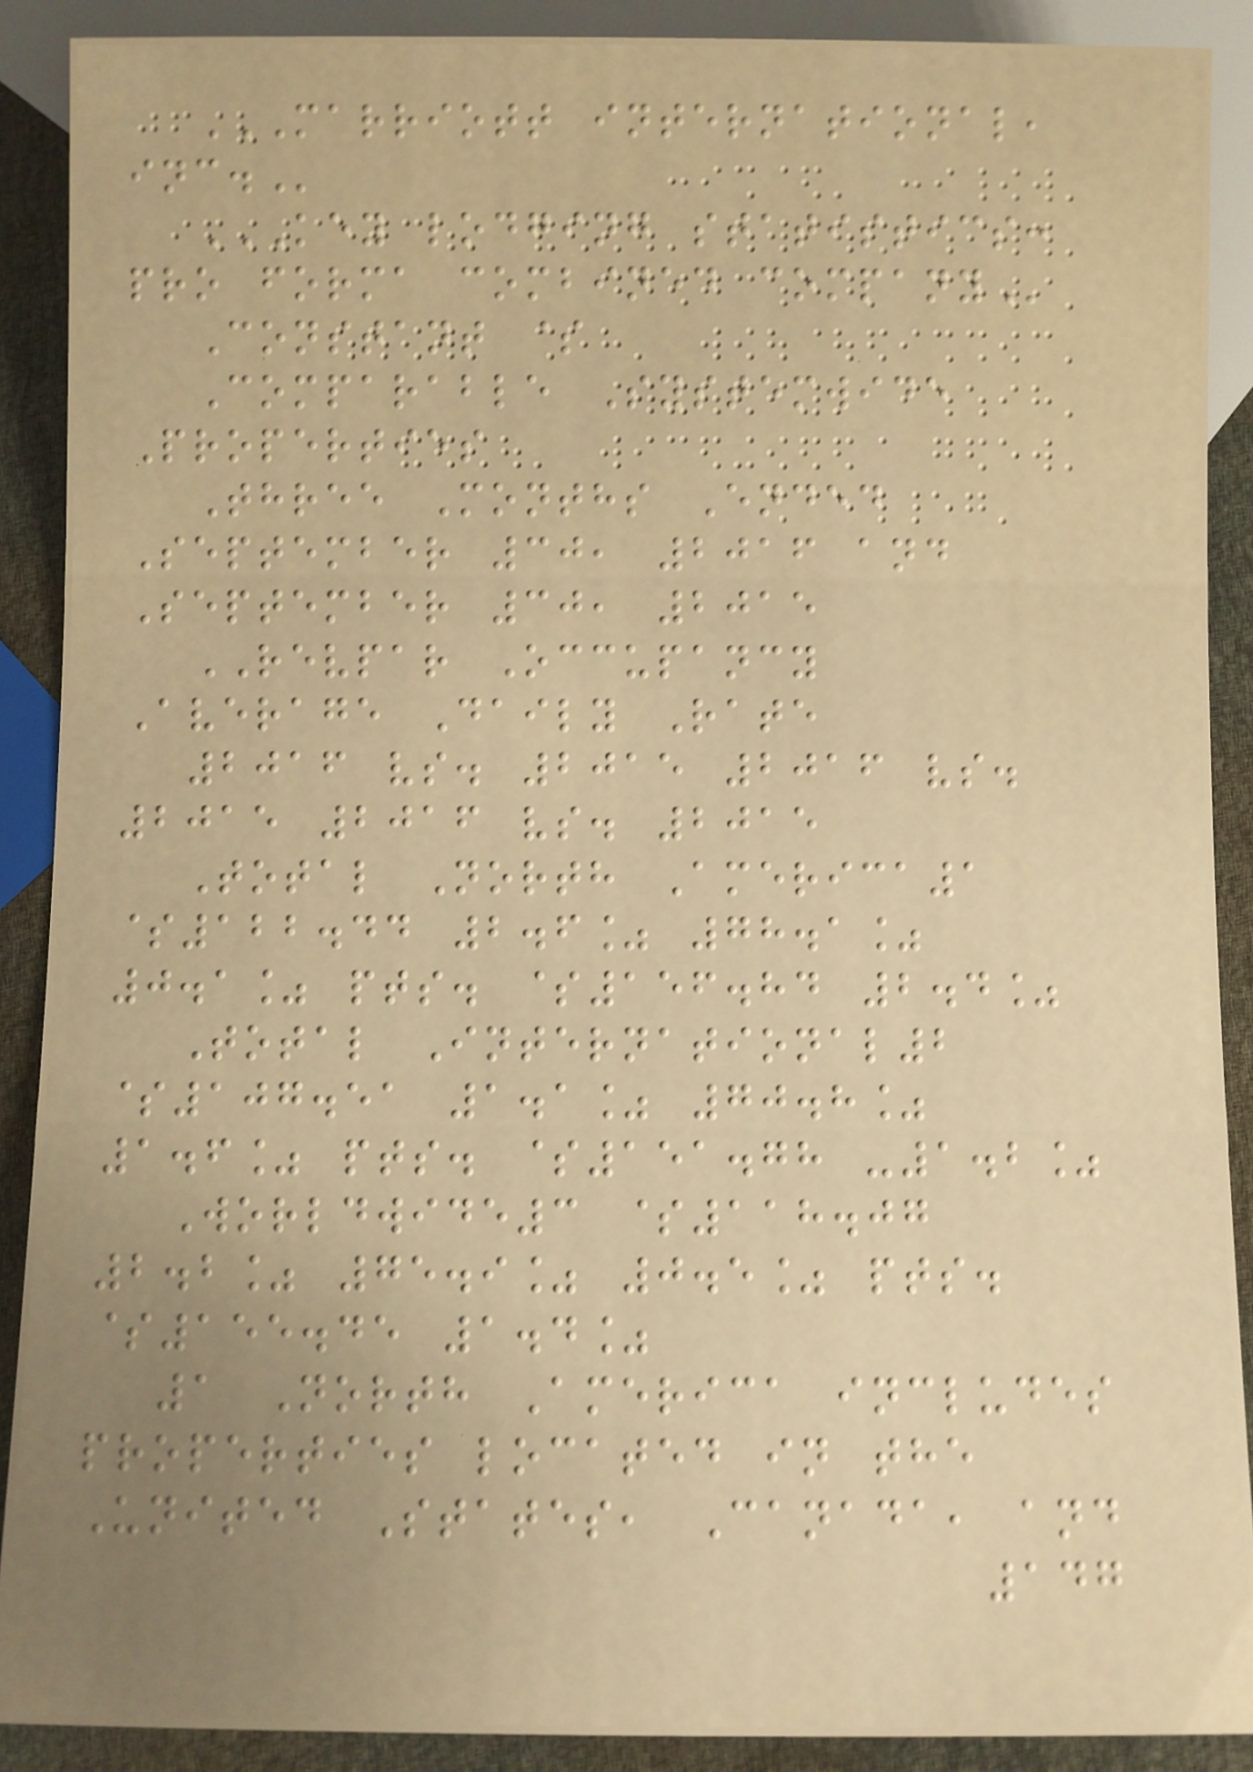MARRIOTT INTERNATIONAL,
INC.
KEY LODGING STATISTICS:
PRO FORMA COMBINED COMPANY
Constant $
Comparable Systemwide
Properties
Three Months Ended
September 30, 2016 and
September 30, 2015
REVPAR Occupancy
Average Daily Rate
2016 vs. 2015 2016 vs.
2015 2016 vs. 2015
Total North America1
$122.44 2.6% 78.1%
0.1% pts. $156.84 2.4%
Total International2
$107.51 1.1% 70.8%
1.6% pts. $151.78 -1.2%
Worldwide3 $118.07
2.2% 75.9% 0.5% pts.
$155.45 1.4%
1 North America includes
properties located in the
United States, Canada, and
147
